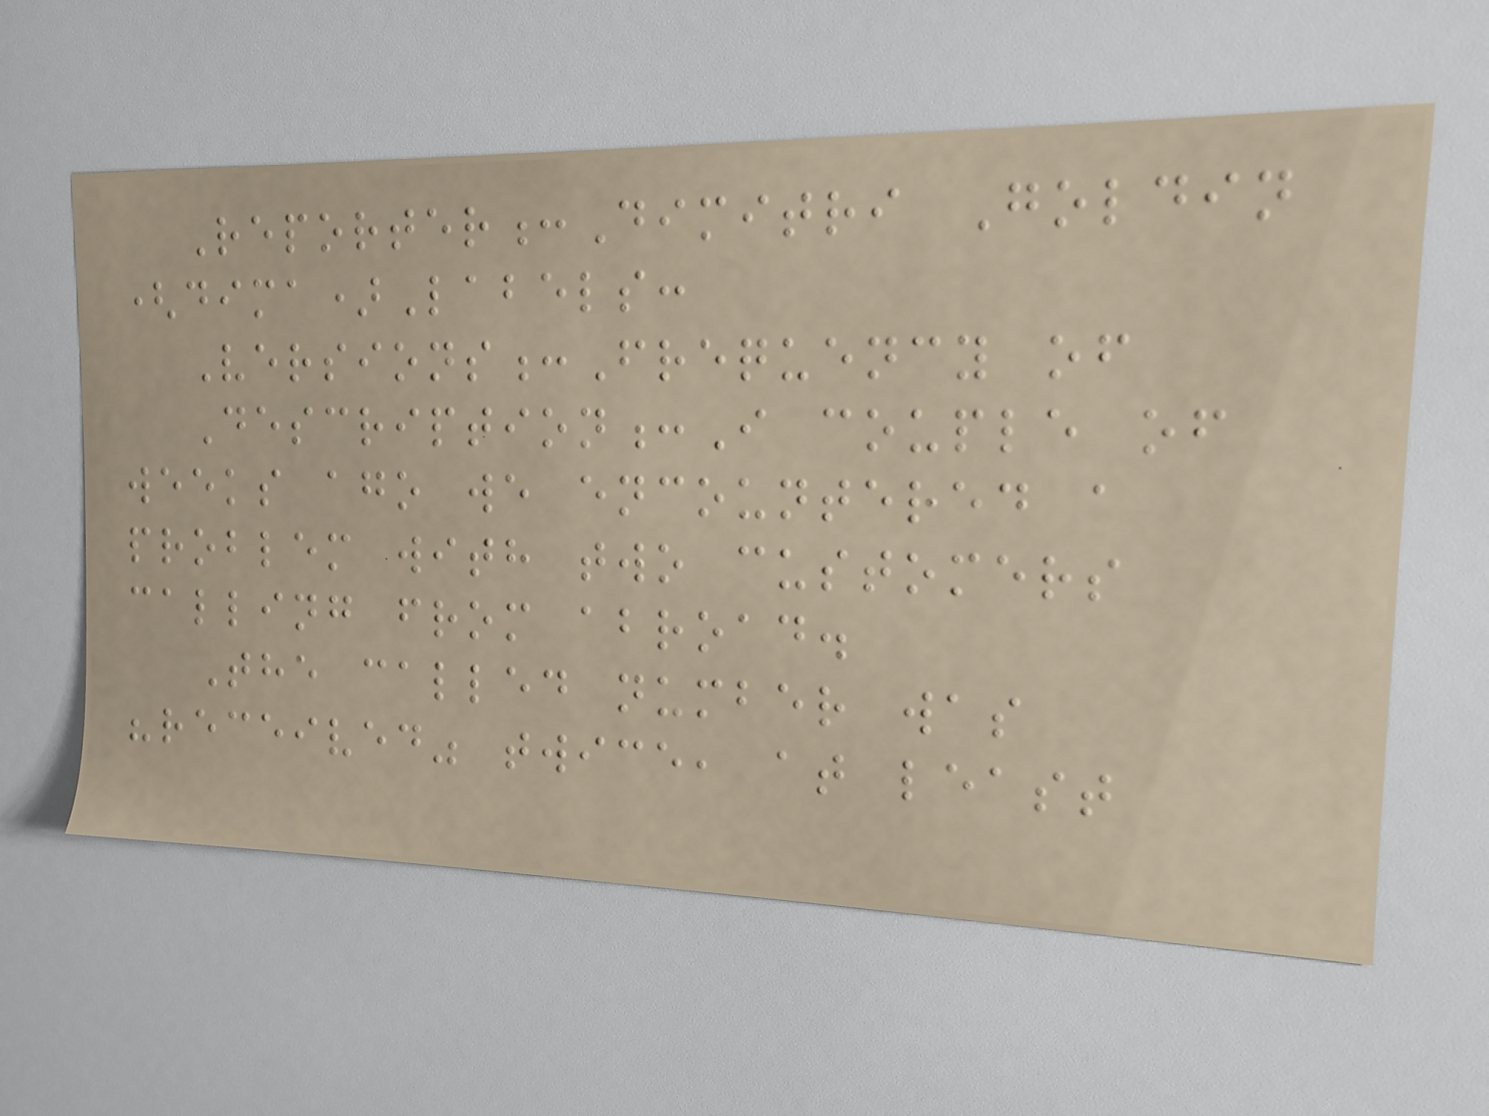Reporter:Dimitri Goldin
(dima)Labels:
Versions:Frequency of
Description:I couple of
weeks ago we encountered a
problem with two customers
calling from abroad.
The called number was
"received" twice, at least
